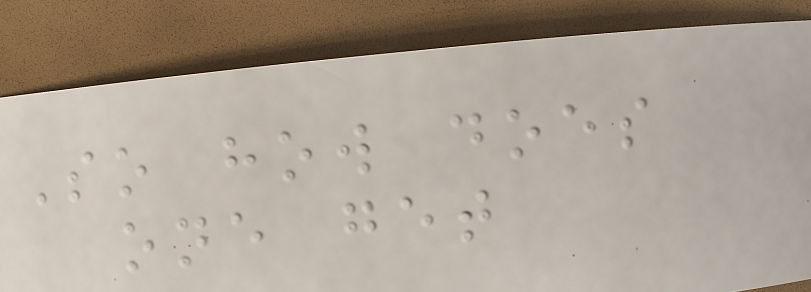So how does
one get
